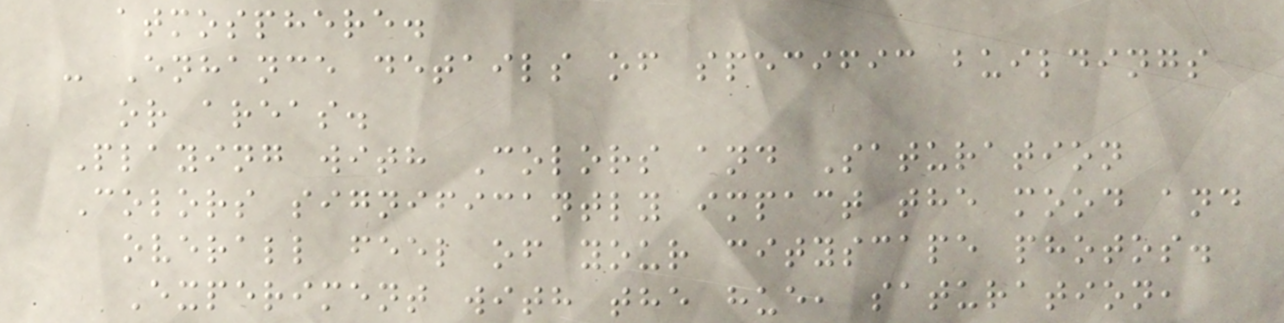atmosphere.
- Enhance details of specific buildings
or areas.
Playing with Colors and Saturation
Colors significantly impact the mood and
overall feel of your cityscape photos.
Experiment with the hue, saturation,
